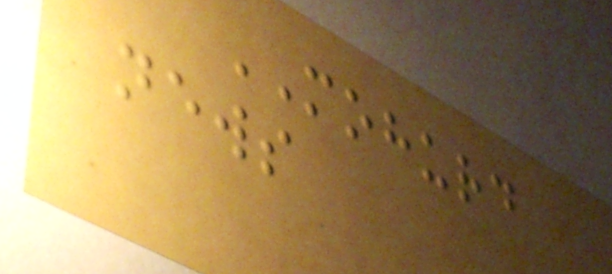MOHURD
news
